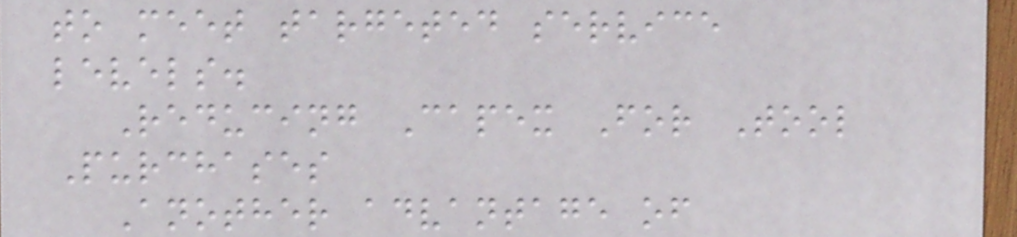to meet targeted service
levels.
Reducing Capex For Tool
Purchases
Another advantage of
